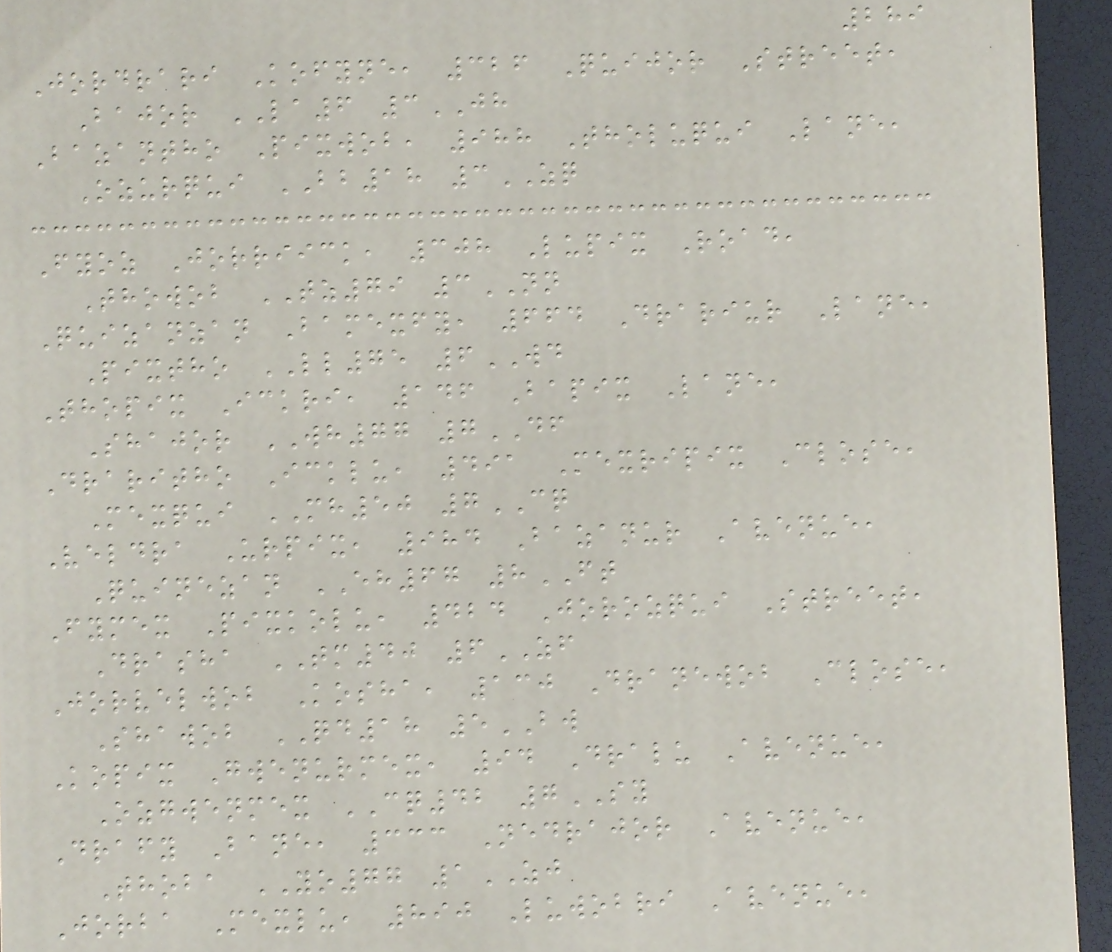289
Jordrari Kofyne, 326 Quijor Street,
Bajor LA6 3JH
Bazantho Pixwob, 988 Tholuqui Lane,
Ozurqui BB18 3ZQ
Fyoz Jorriick, 308 Lupix Road,
Thowob TZ79 3NN
Quizanzan Bamexfy, 664 Drariur Lane,
Pixtho LL75 6WD
Thopix Ickri, 146 Bapix Lane,
Shajor WH77 7DF
Draritho Icklu, 491 Mexripix Close,
Mexqui MH50 7CQ
Veldra Urpix, 984 Bazanur Avenue,
Quinezan EH67 8FT
Fymex Pixkolu, 424 Jorozqui Street,
Drasha TM40 6ZF
Jorvelwob Kosha, 130 Dranewob Close,
Shawob QD18 5BW
Kopix Gwenurmex, 94 Dralu Avenue,
Ozgwenmex CQ42 7SY
Drafy Bane, 333 Nedrajor Avenue,
Thoba YO77 1ZJ
Jorba Mexlu, 890 Luwobri Avenue,
